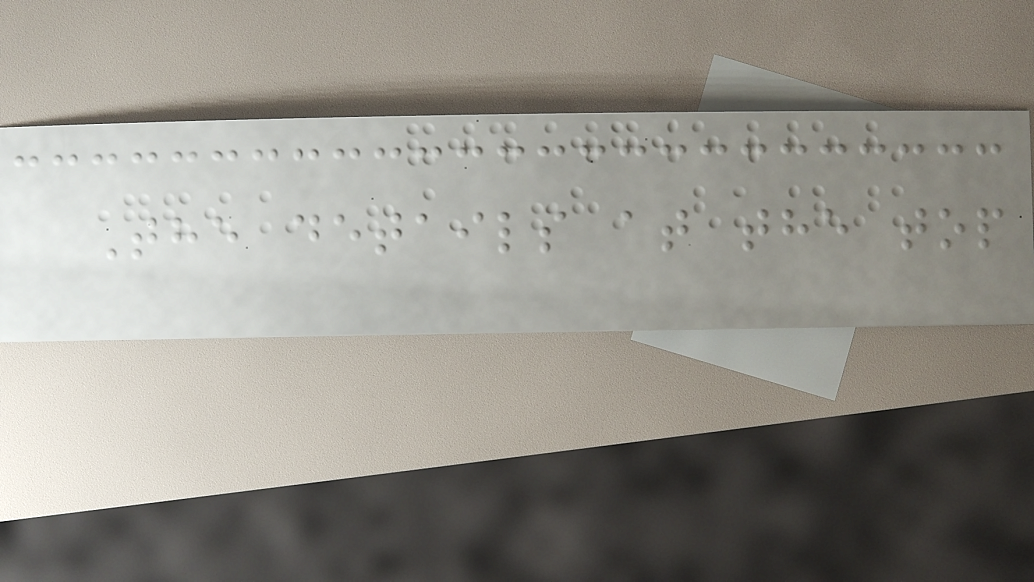The details at the top
